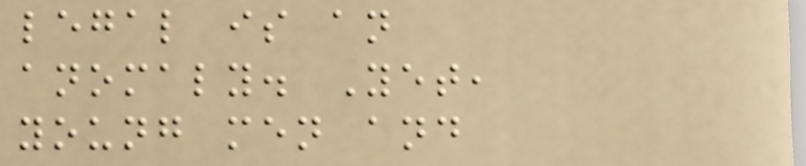legal is an
anomaly. Yet,
young men and
